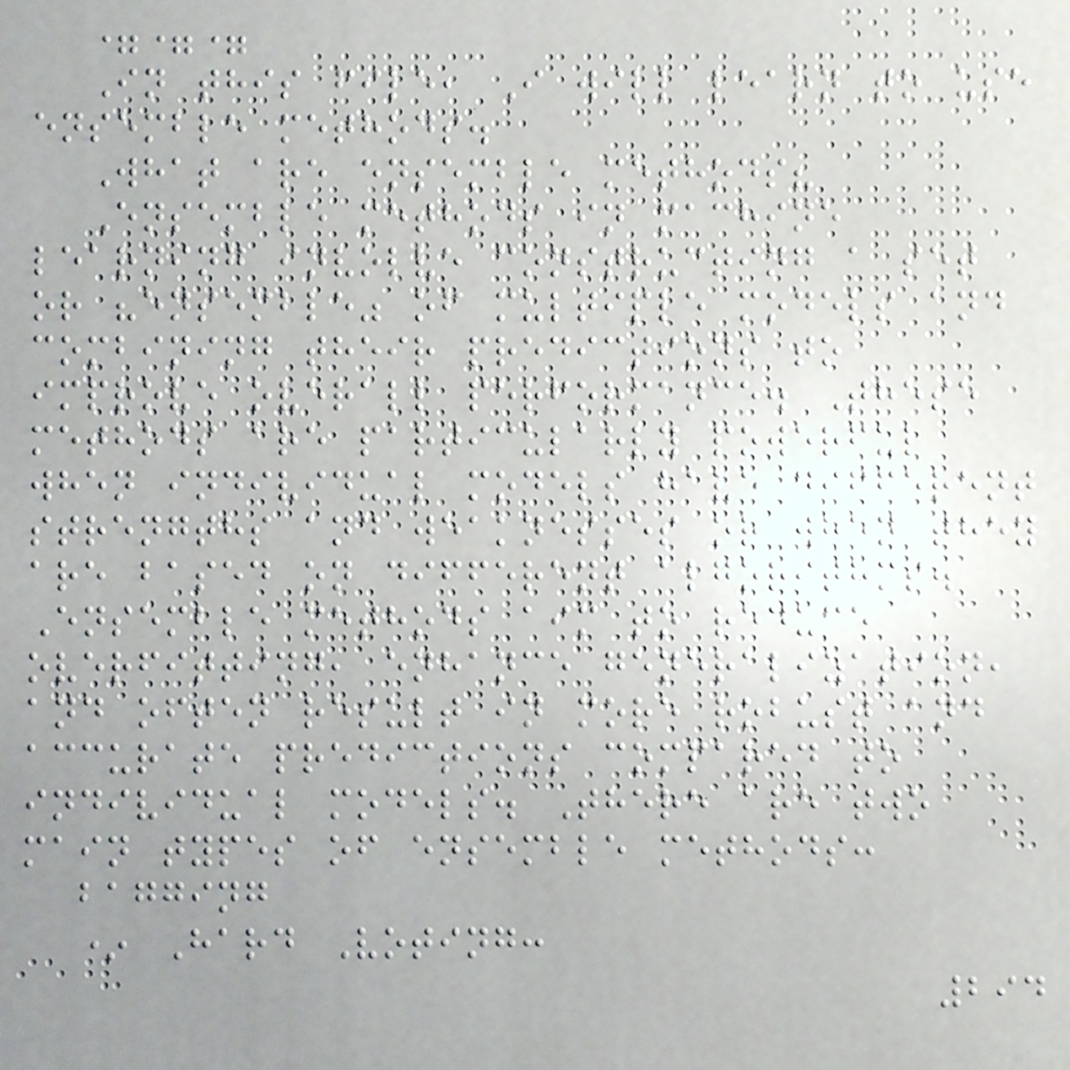===
In this file, I will learn to use
ensemble methods.
What are ensemble methods?
Ensemble methods in machine
learning involve constructing a set
or "ensemble" of multiple models and
combining their predictions to
improve overall performance. These
methods are particularly powerful
when individual models have different
strengths and weaknesses or when they
are based on different algorithms.
Ensemble methods aim to reduce
overfitting, enhance generalization,
and often result in more robust and
accurate predictions compared to
individual models. There are two
main types of ensemble methods:
bagging
* Hard Voting:
294
